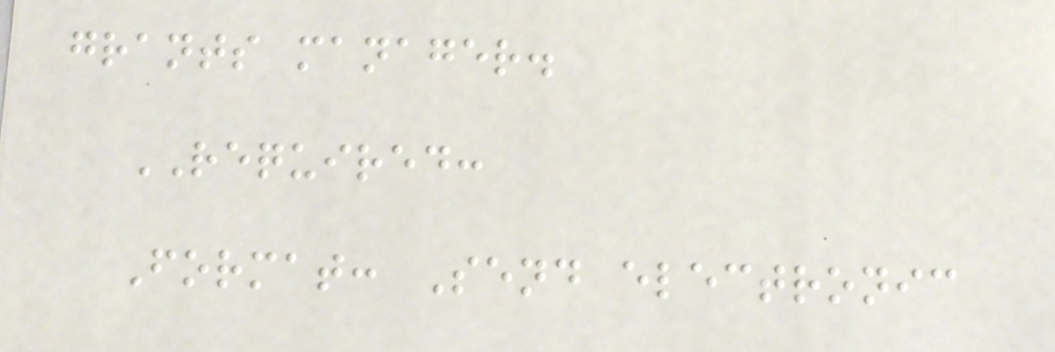grants manager.
REQUIRED:
Format: Send electronic
